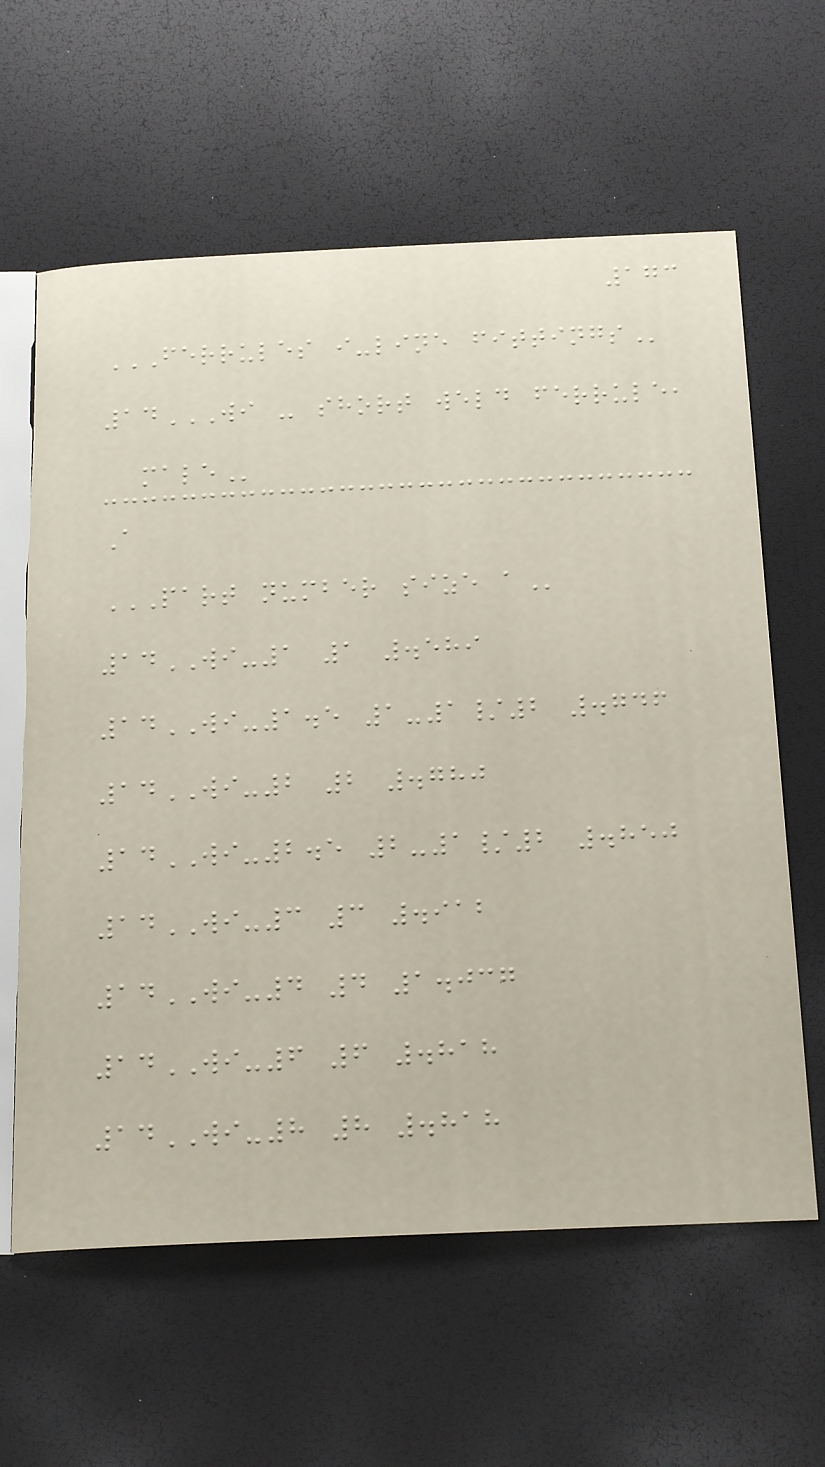173
FERRULES I-LINE FITTINGS
14WI - SHORT WELD FERRULE,
MALE
A
PART NUMBER SIZE A
14WI-1 1 .589
14WI-1.5 1-1/2 .746
14WI-2 2 .780
14WI-2.5 2-1/2 .850
14WI-3 3 .912
14WI-4 4 1.037
14WI-6 6 .818
14WI-8 8 .818
